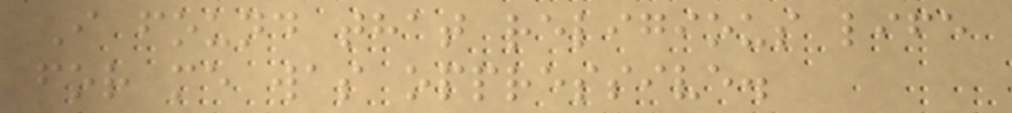I found that religious life
for me was oppressive.
